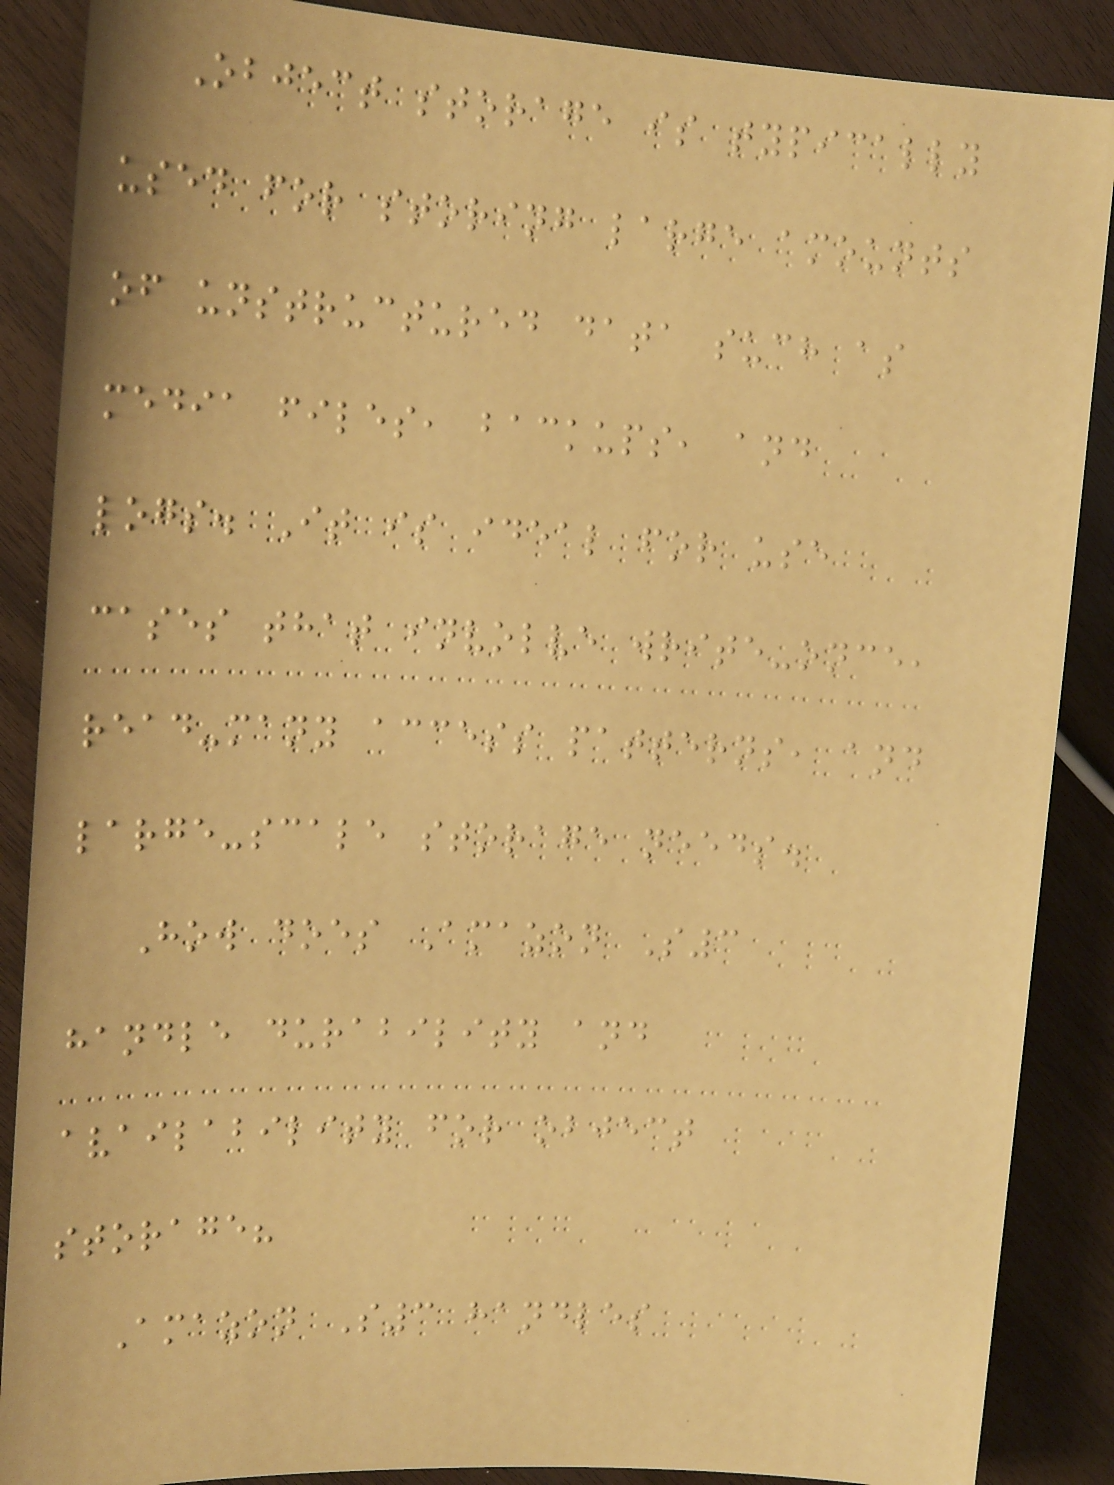Object storage is typically
used for storing large amounts
of unstructured data such as
media files, backups, and
logs. It is ideal for use
cases that involve write-once,
read-many access patterns, and
large-scale storage needs.
How does Amazon S3
handle durability and
availability for object
storage?
Amazon S3 handles
